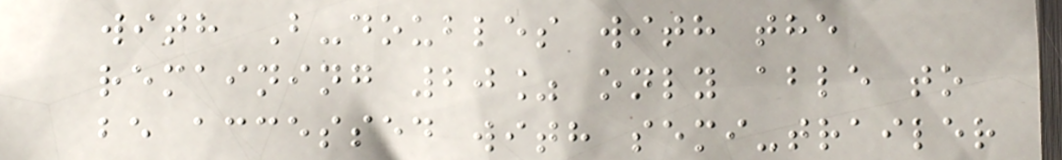with B-doubles with the
remaining 20% only able to
be accessed with semi-trailer
